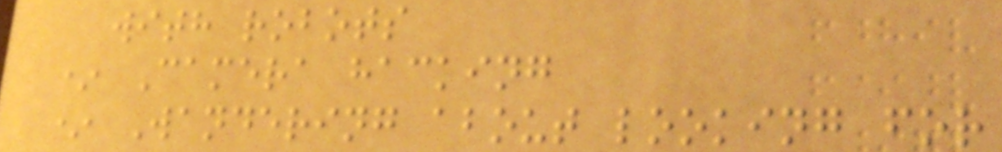with robots
* Camera hacking
* Wandering about looking for
